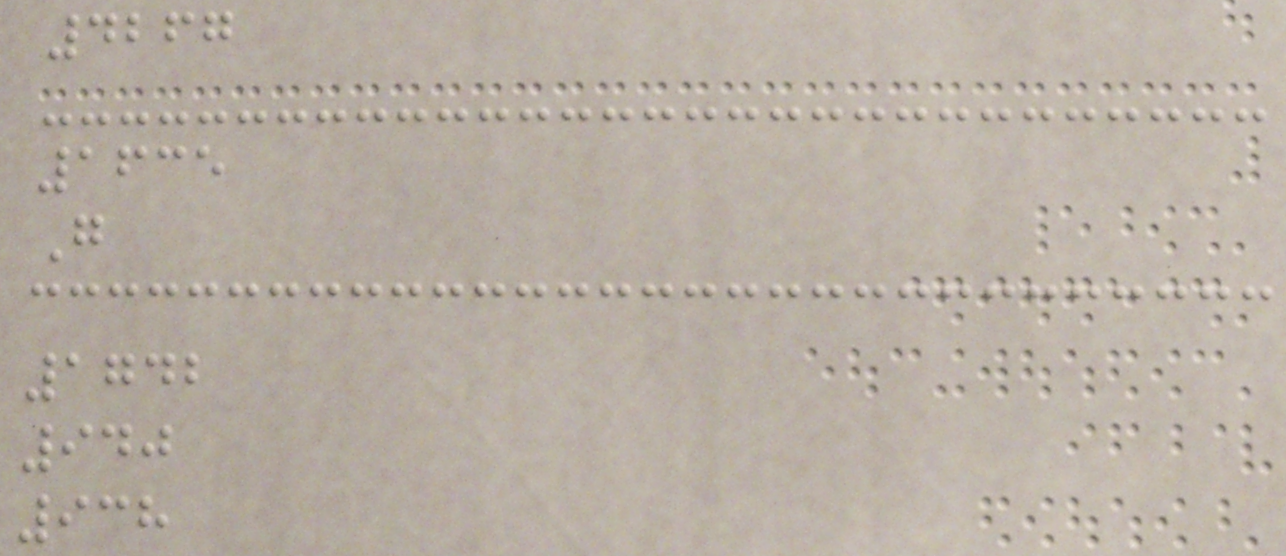4267
1635
G
1742
940
938
